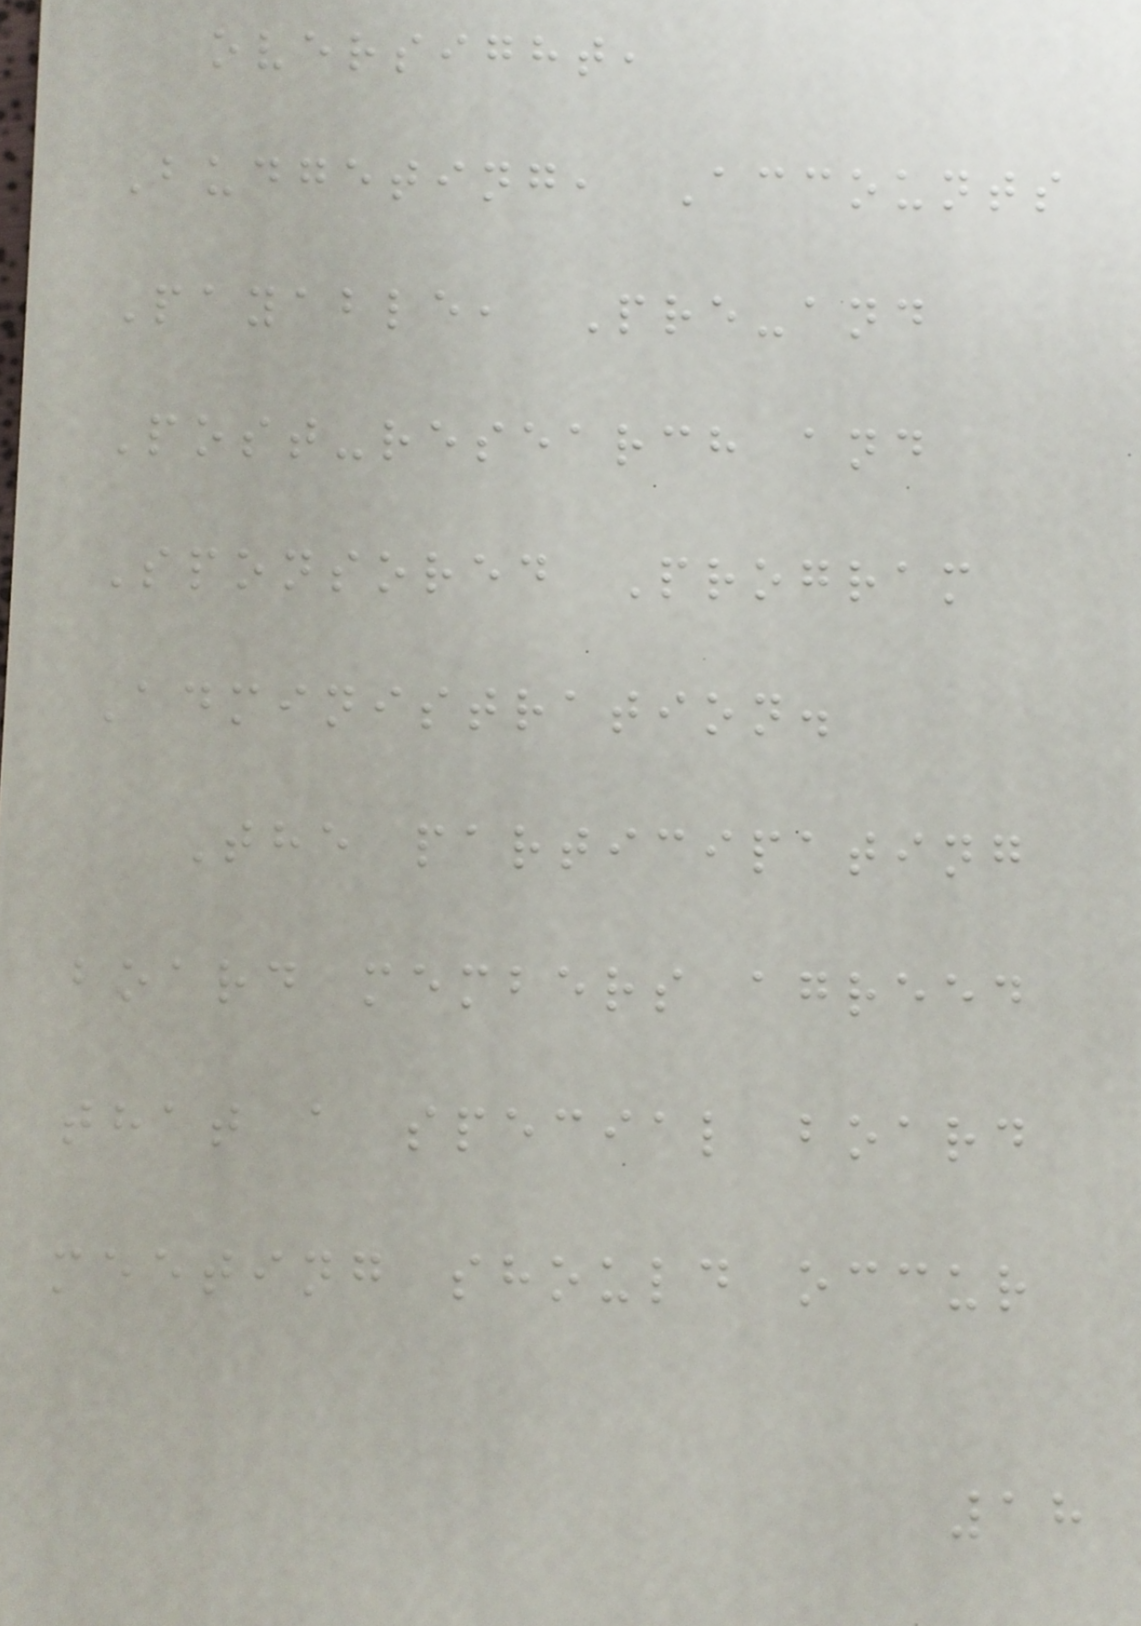oversight,
Budgeting, Accounts
Payable, Pre-and
Post-research and
Sponsored Program
Administration.
The participating
board members agreed
that a special board
meeting should occur
18
